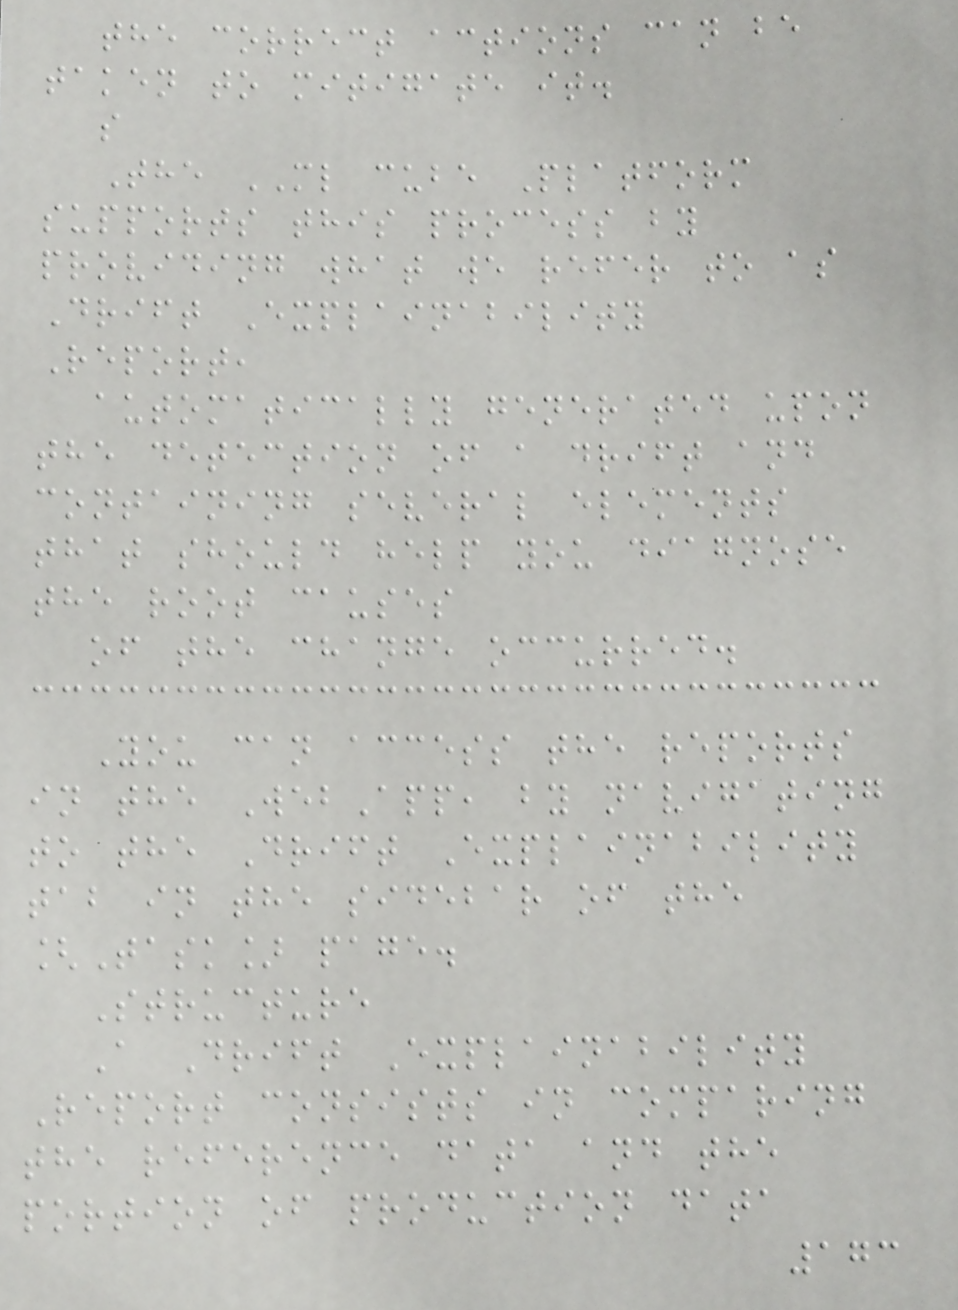the correct actions can be
taken to mitigate it.
s
The ML cube Platform
supports this process by
providing what we refer to as
Drift Explainability
Report,
automatically generated upon
the detection of a drift and
containing several elements
that should help you diagnose
the root causes
of the change occurred.
You can access the reports
in the WebApp, by navigating
to the Drift Explainability
tab in the sidebar of the
[Task] page.
Structure
A Drift Explainability
Report consists in comparing
the reference data and the
portion of production data
173
